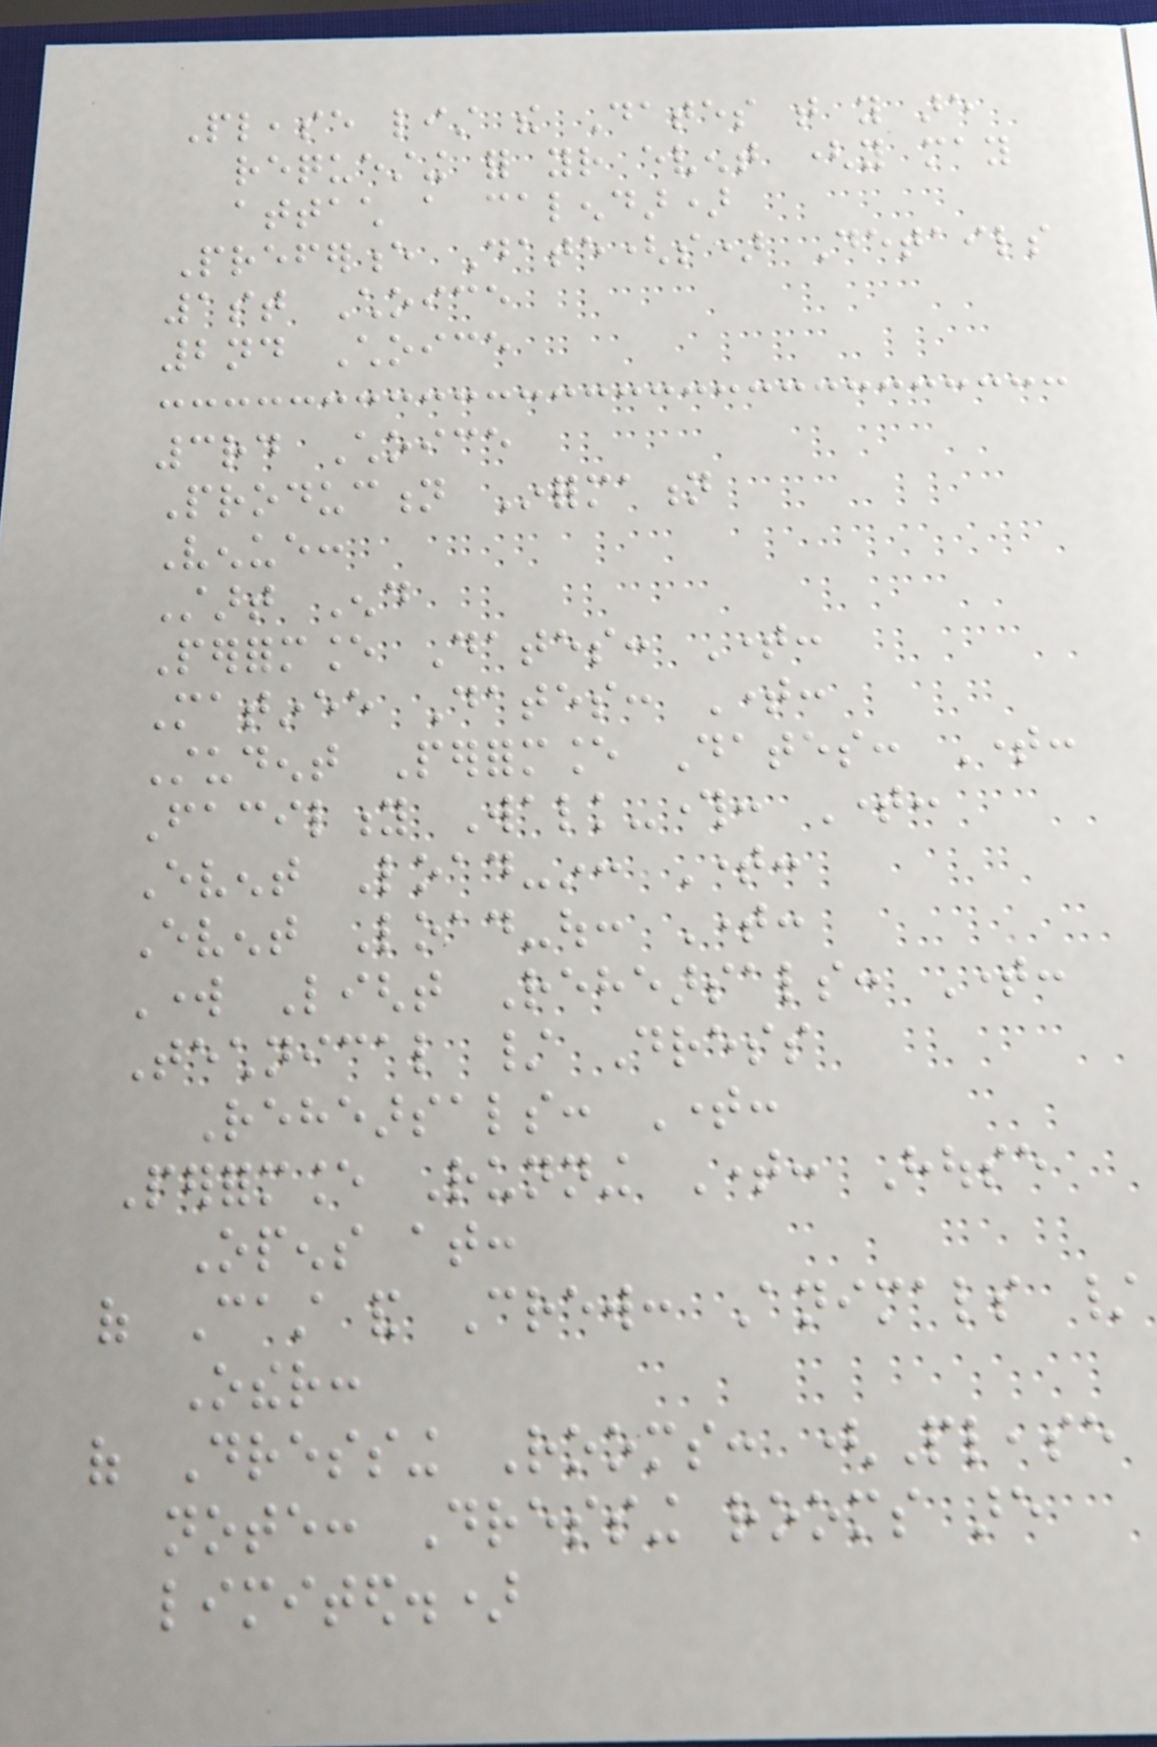Please list the Dates that you are
requesting for your event (you may
attach a calendar)
Preference Date(s) Details
1st Choice
2nd Choice
3rd Choice
Production Information
Venue:
Start End
Performance Dates: Time:
Matinee Dates: Time:
Student Performance Dates: Time:
Facility Walk-through: Time:
Event Load-in: Time:
Event Load-out: Time:
Work Light Rehearsals: Time:
Technical / Dress
Rehearsals: Time:
Performance Running Time: House
Opens at:
of Cast and Crew: Animals /
Other:
of Dressing Rooms: (Please
note: Dressing rooms are
limited.)
